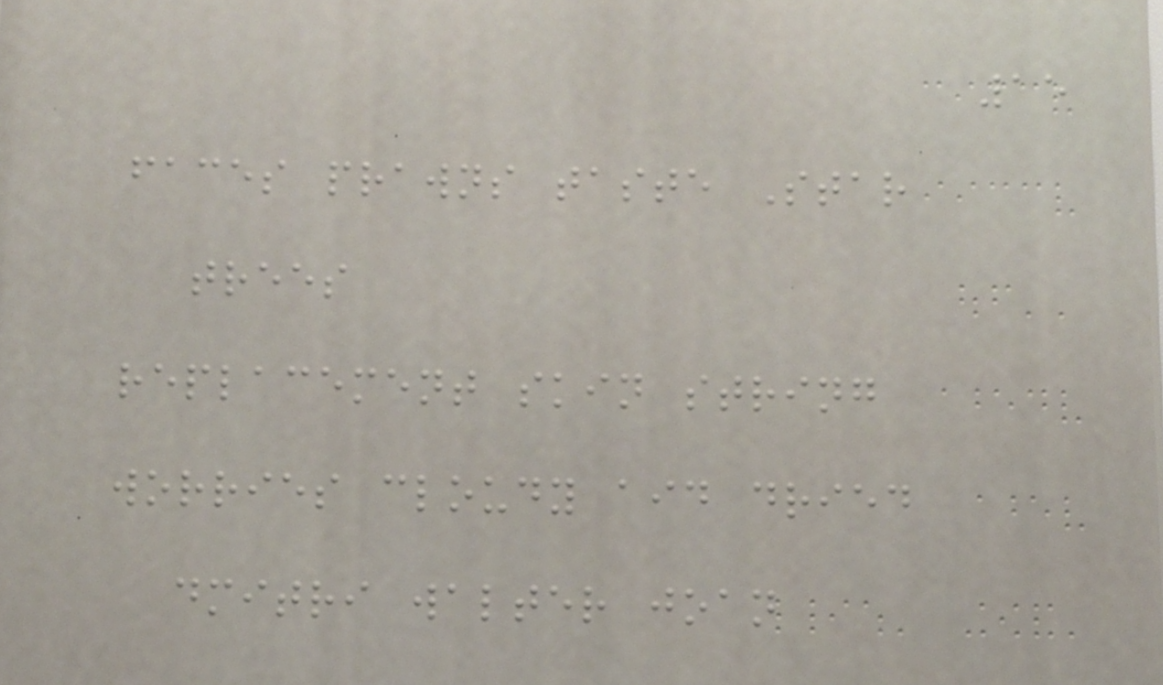15
faces prawns taste Star
trees
replacement skin string
worries cloudy aid dried
dmitri walter joan
